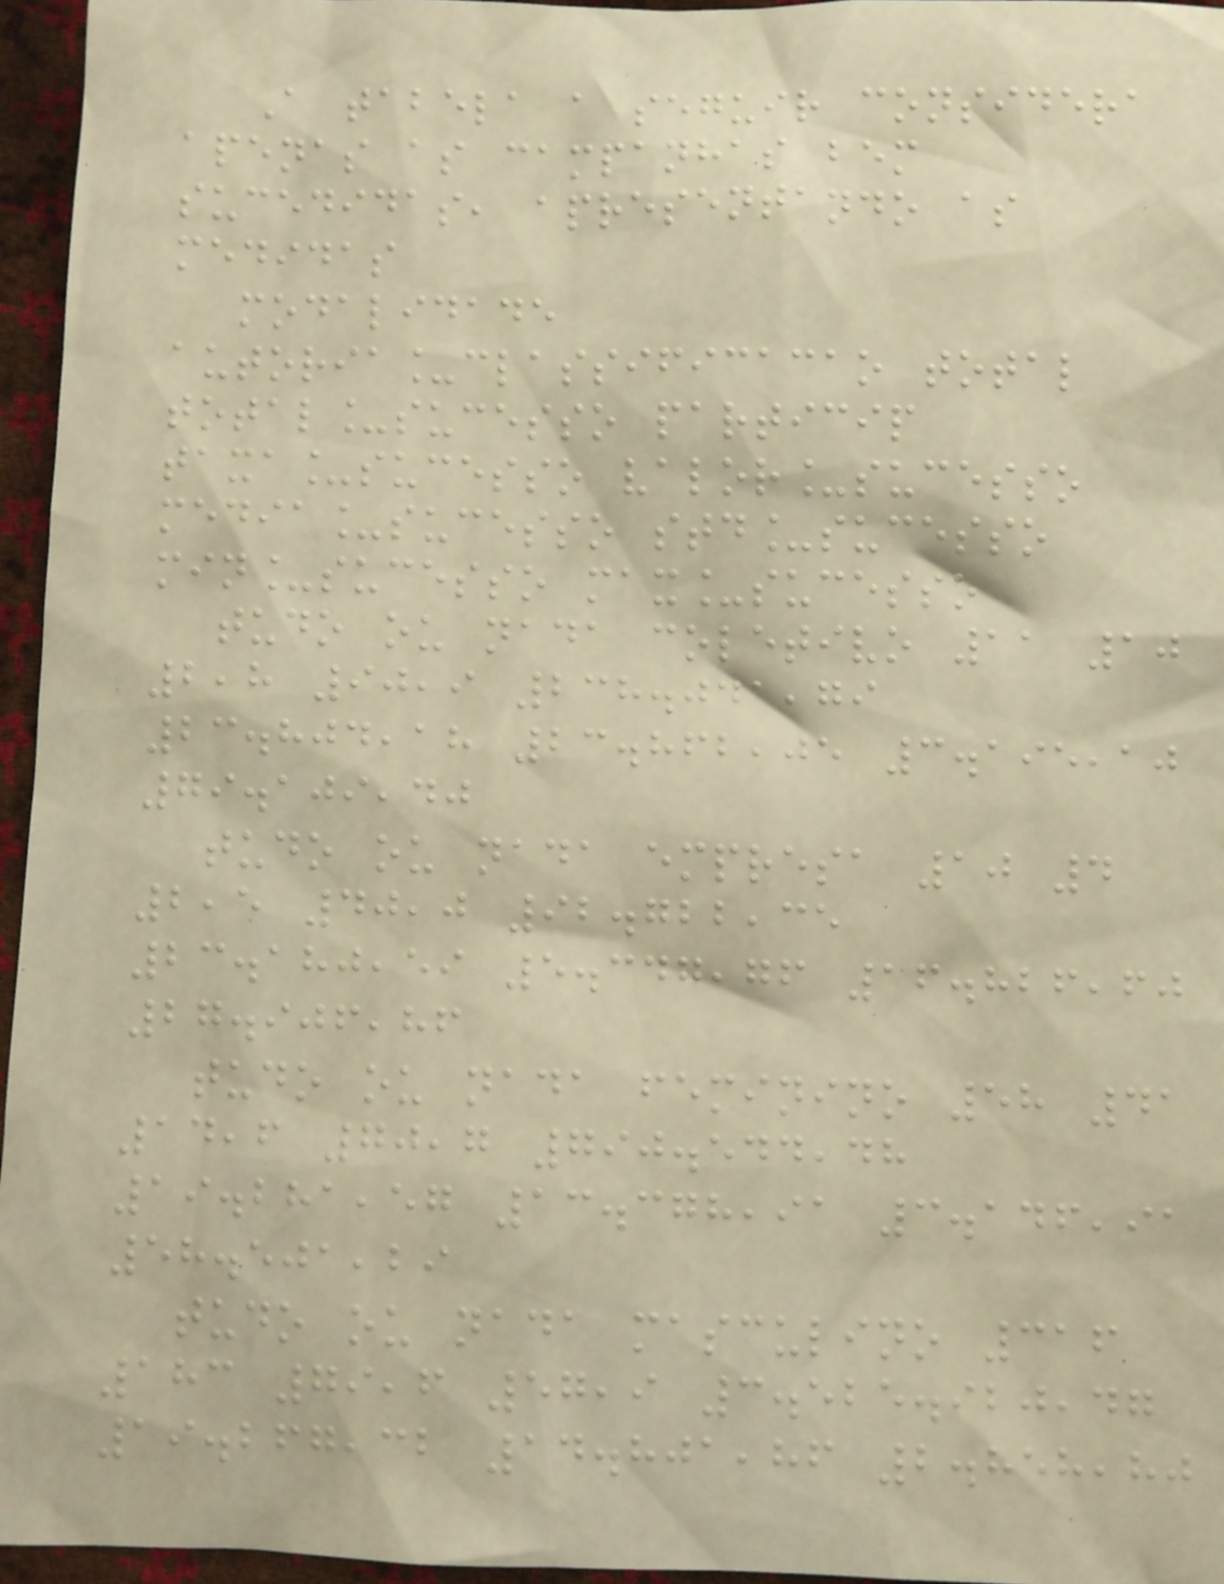A tabela a seguir considera
apenas as campanhas bem
sucedidas, apresentando as
medidas
modalidade
autoria_classificacao total
total_sucesso particip
taxa_sucesso valor_sucesso
media_sucesso std_sucesso
min_sucesso max_sucesso
tudo ou nada coletivo 11 10
2,8 90,9 238.041,79
23.804,18 23.862,05 3.195,10
79.109,40
tudo ou nada empresa 10 4
2,5 40,0 92.722,35
23.180,59 5.347,76 16.826,60
27.906,86
tudo ou nada feminino 58 41
14,6 70,7 790.544,48
19.281,57 13.378,91 3.146,91
58.501,29
tudo ou nada masculino 316
183 79,6 57,9 3.525.920,47
19.267,32 14.801,86 2.858,80
